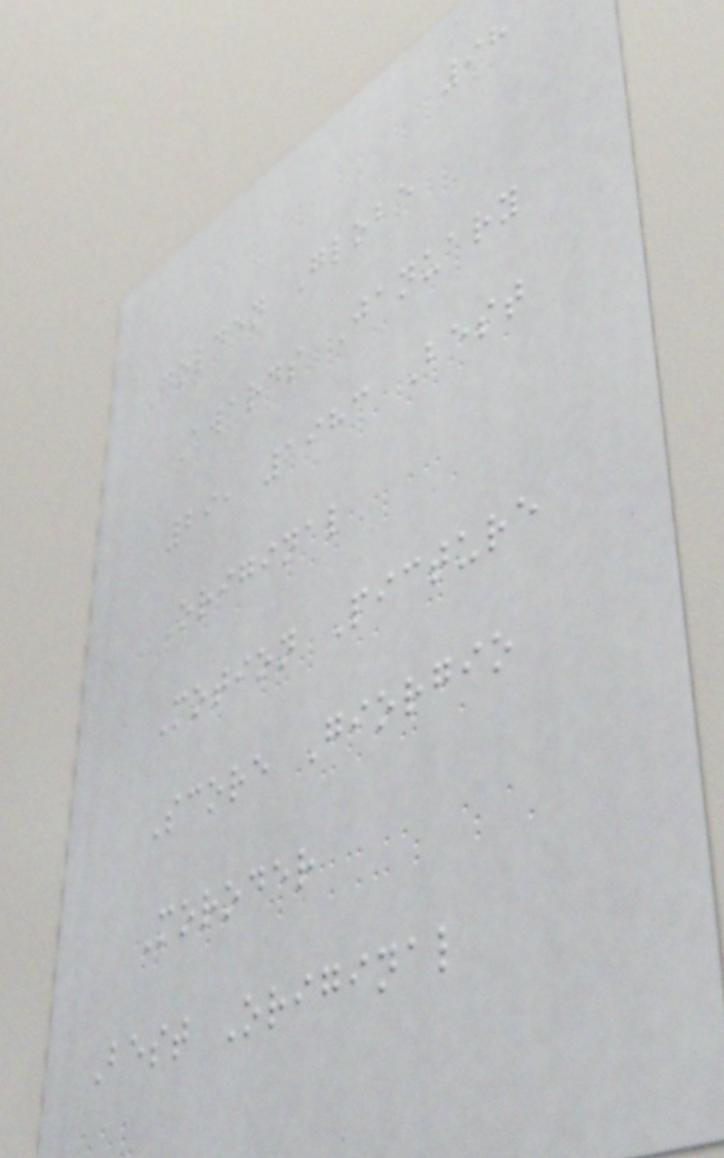98
Golden Globe
Awards January
29, 1983 Best
Original
Motion Picture
Score Giorgio
Moroder
Best Original
